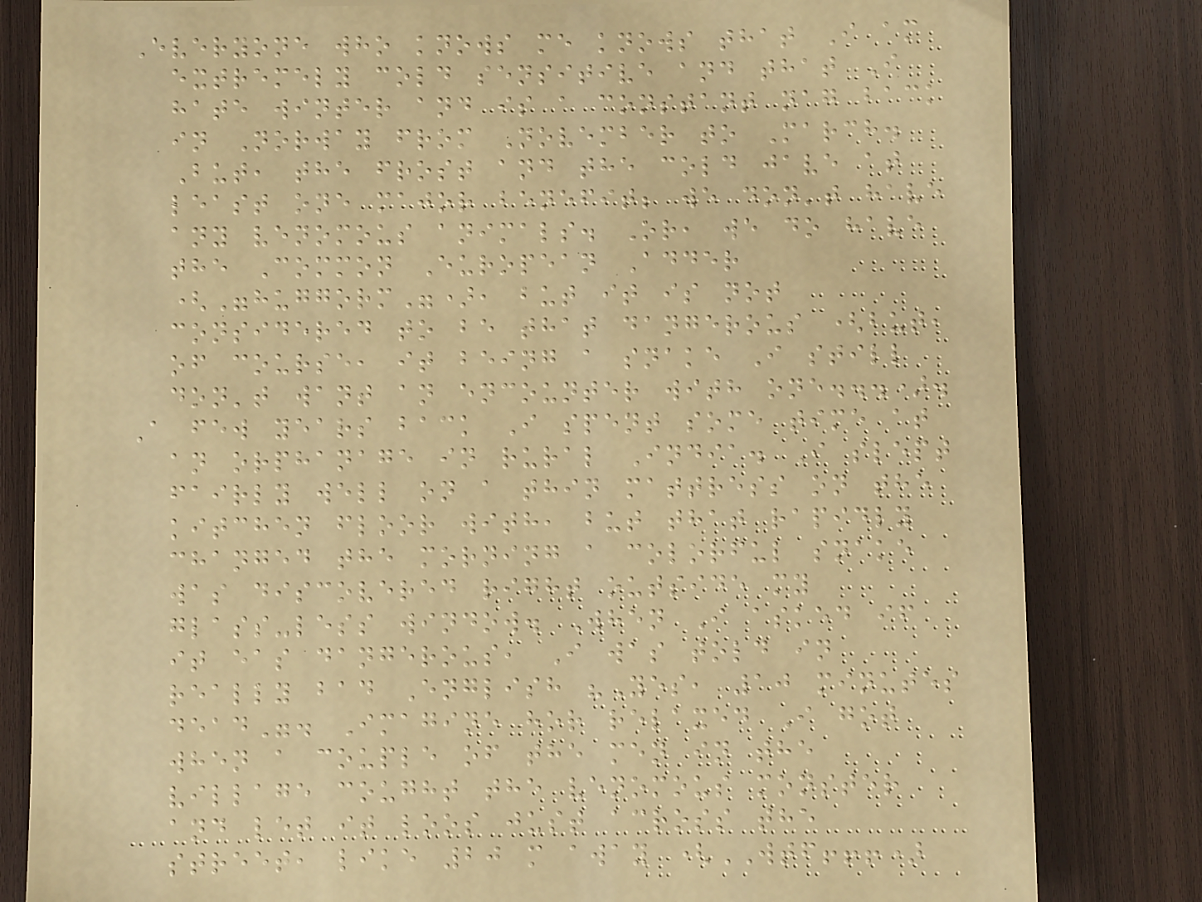Everyone who knows me knows that I am
extremely cold sensitive and that I
hate winter and is a constant nag back
in Norway from November to March.
But, the frost and the cold jave at
least one major benefit; we don't have
any venomous animals. Or, we do have
the Common European Adder
("huggorm"), but it is not
considered to be that dangerous (but,
of course, it being a snake I still
don't want an encounter with one...).
A few years back I spent some time at
an orphanage in rural India. I slept
fairly well on a thin mattress on the
kitchen floor with, but that rapidly
changed the morning a colorful snake
was discovered right outside my
glass-less window. When I asked if
it eas dangerous, I was told in
really bad English "Yes, 10 minutes
dead". Imagine hor relaxed I got
when a couple of the men in the
village cought the venomous monster
and let it loos just across the
street, like 20 m away (WTF!!!)
